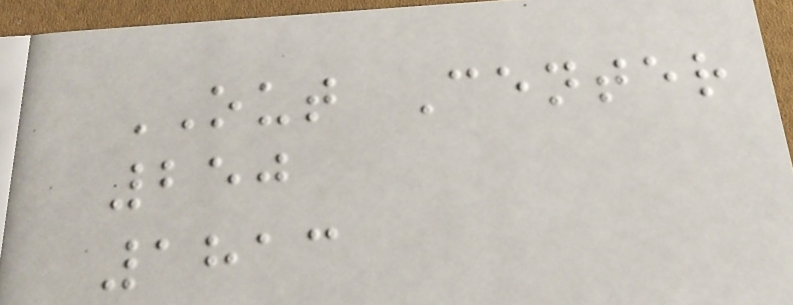OUT Center
250
1813
